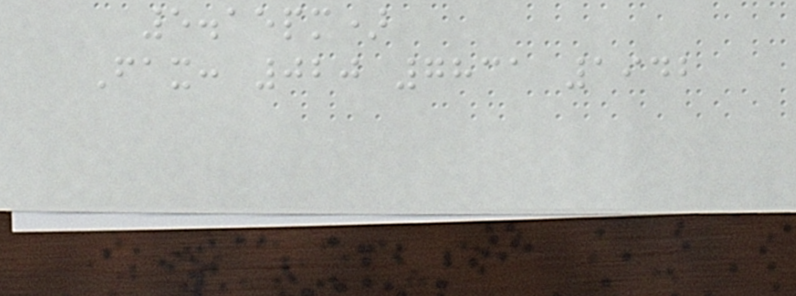5.15pm)
Fax: 020 7831 1942
